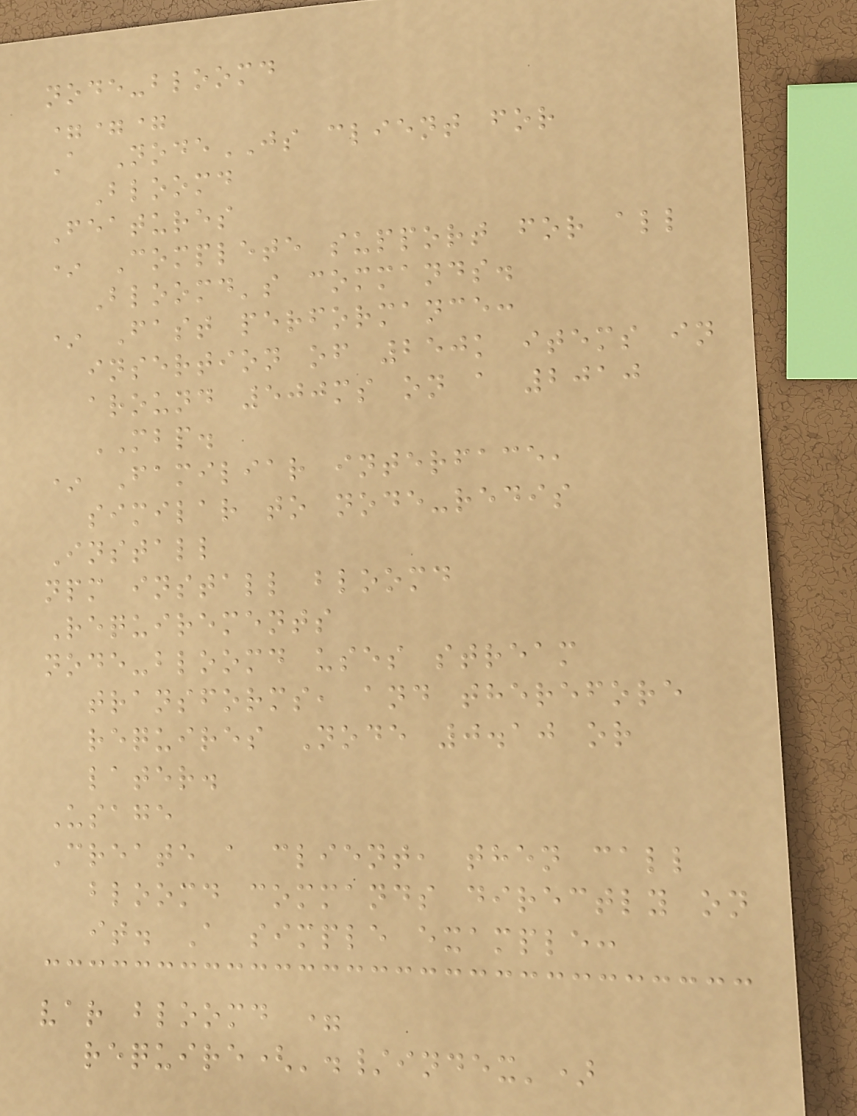node-bloomd
===
A NodeJS client for
Bloomd
Features
* Complete support for all
Bloomd's commands.
* Fast performance:
insertion of 250k items in
around 500ms on a 2010
MBP.
* Familiar interface,
similar to node-redis
Install
npm install bloomd
Requirements
node-bloomd uses stream
transforms, and therefore
requires Node 0.10 or
later.
Usage
Create a client, then call
bloomd commands directly on
it. A simple example:
var bloomd =
require('./index')
